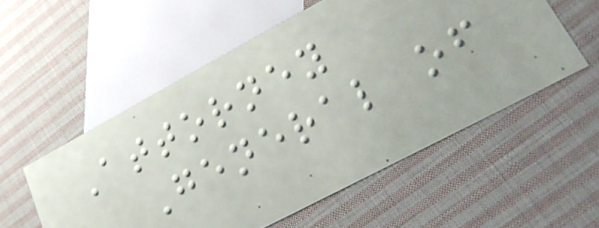Attorney
General of
